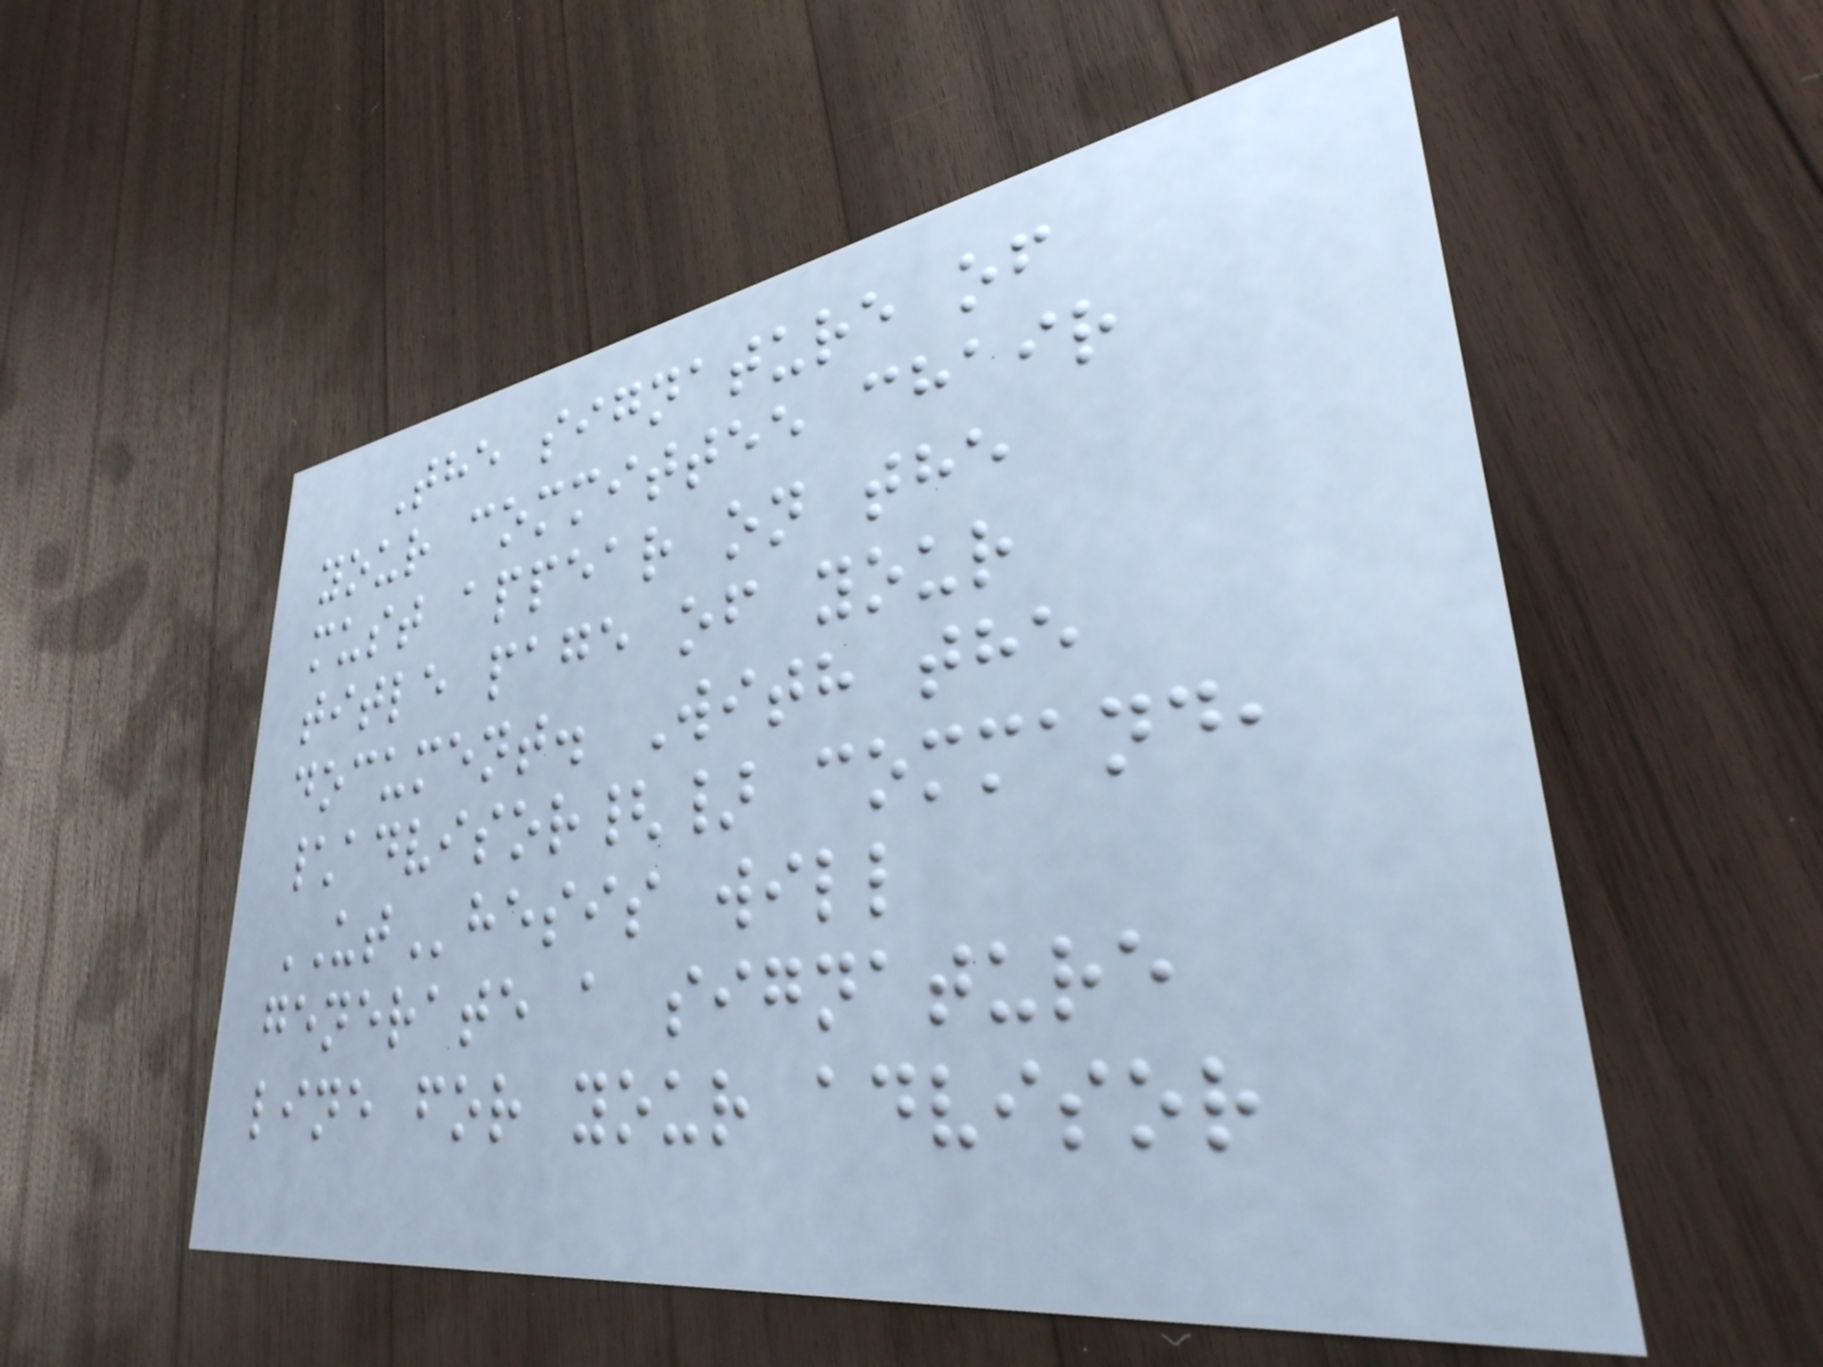The signature of
your committee chair
must appear on the
title page of your
document. With the
\advisor{} command,
UThesis will
generate a signature
line for your advisor
